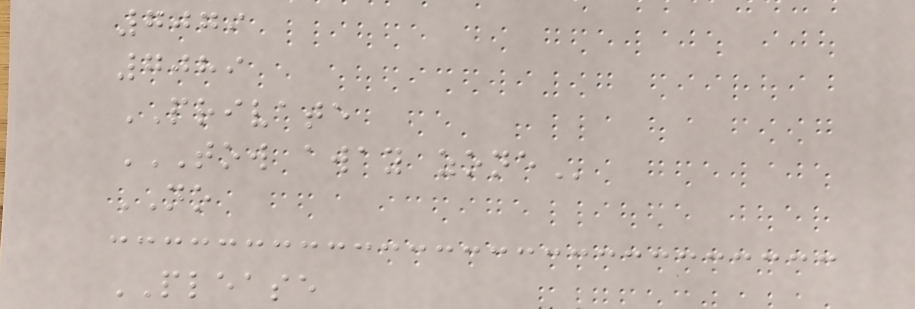7079
7089
PRIVATE
TOW AWAY ZONE
NO
PLEASE
